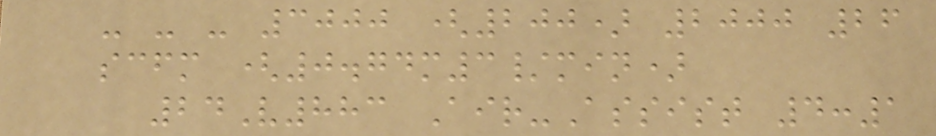- - - 3000 (200) 2000 26
scfm (0.74m3/min)
24V883 Air-Assist 4:1
